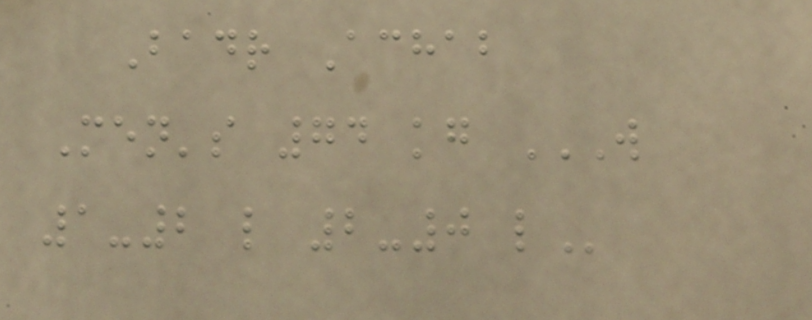Badr Achab
Men's 74 kg W
1-2 L 2-0 L
